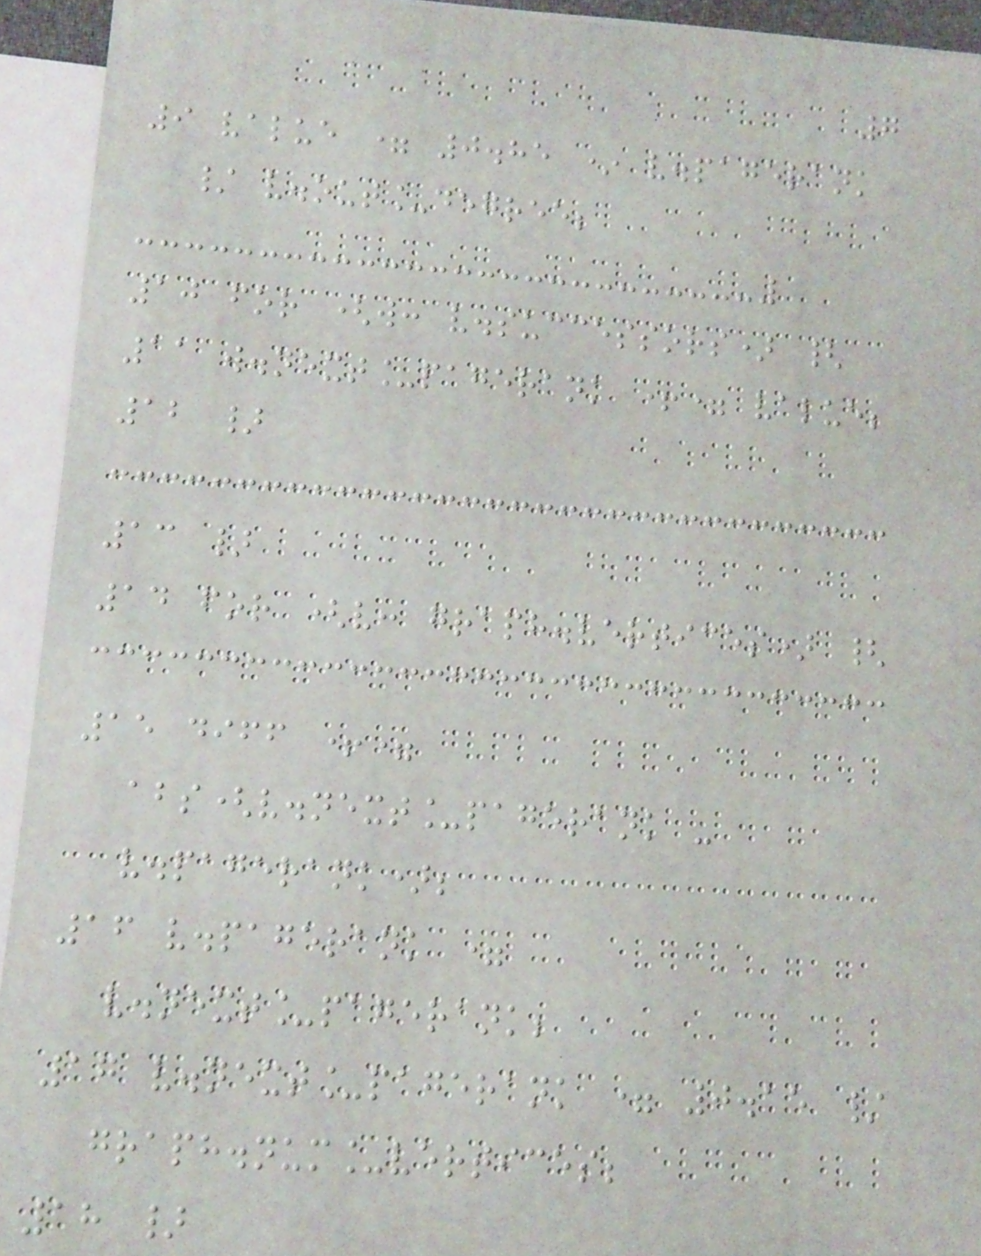7
9 value = 0.85 * v.pagerank
/ v.out_degree;
10 for (w: v.successors) {
11 w.next_pagerank += value;
12 }
13 }
14 for (v: graph.vertices) {
15 diff +=
abs(v.next_pagerank -
v.pagerank);
16 v.pagerank =
v.next_pagerank;
17 v.next_pagerank = 0.15 /
graph.num_vertices;
18 }
